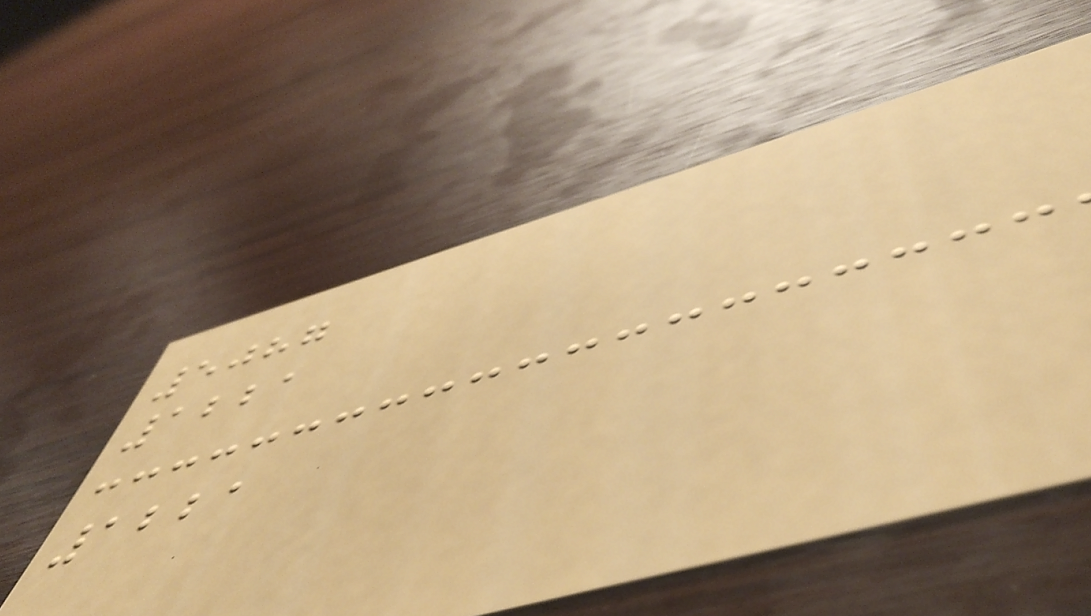5087
1221
1221
